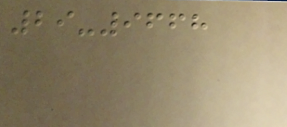29-9668
